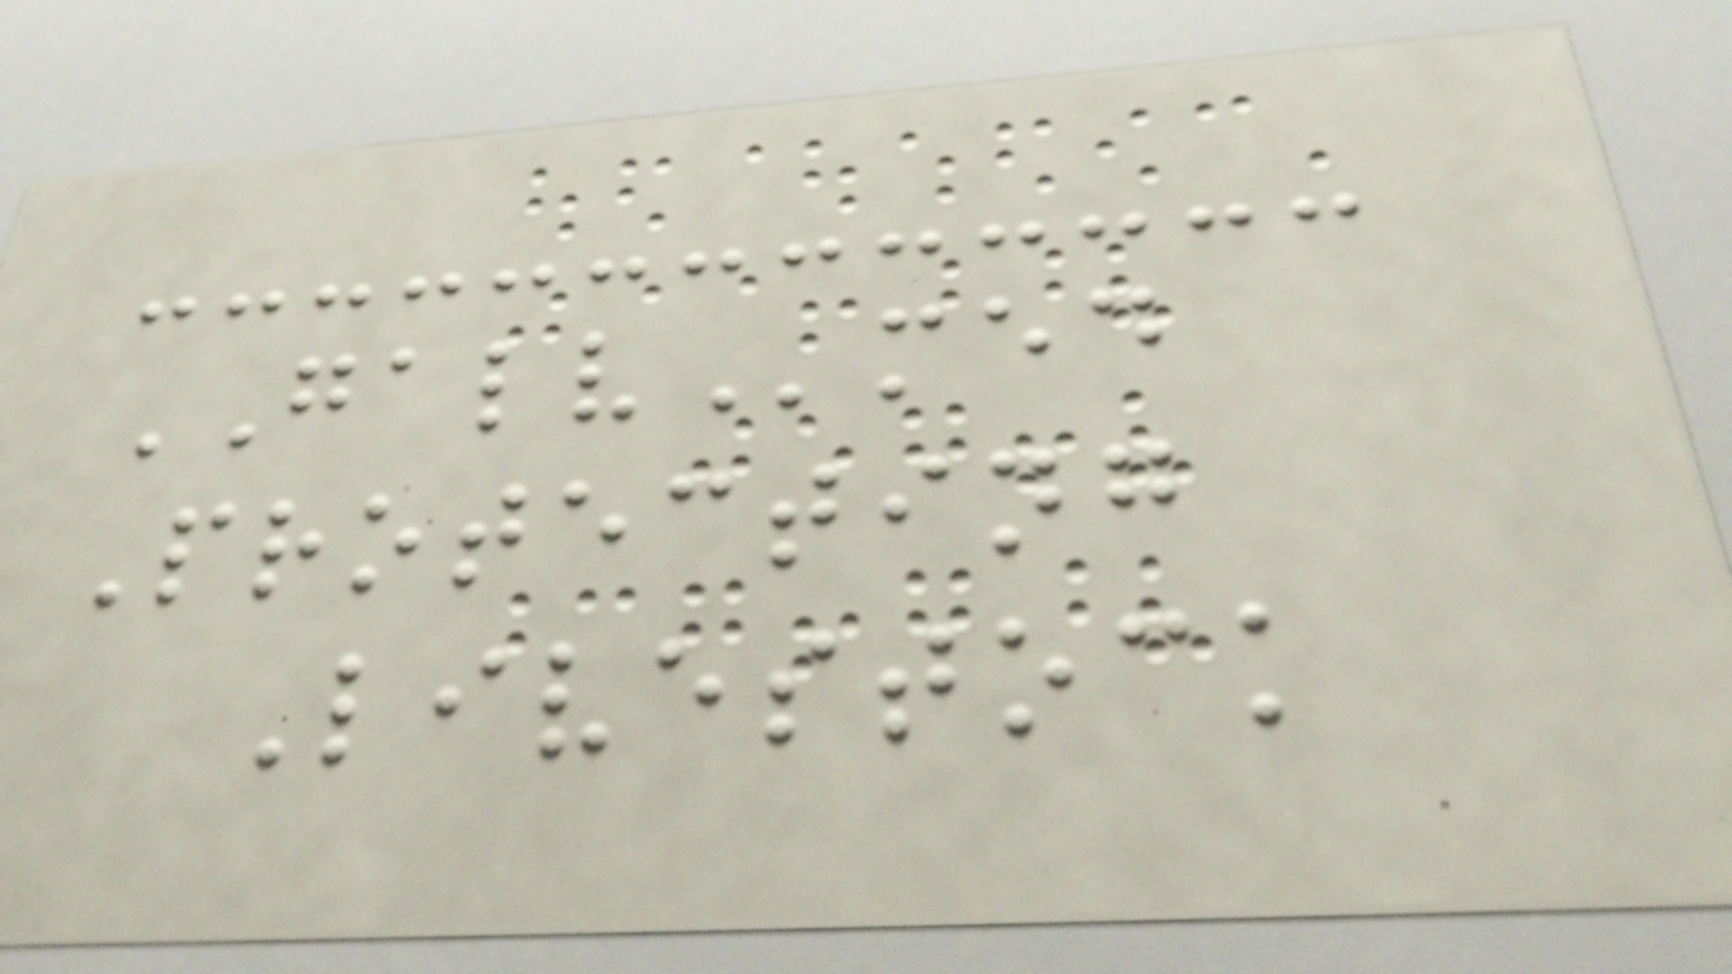GALVmed
Protecting
Livestock
